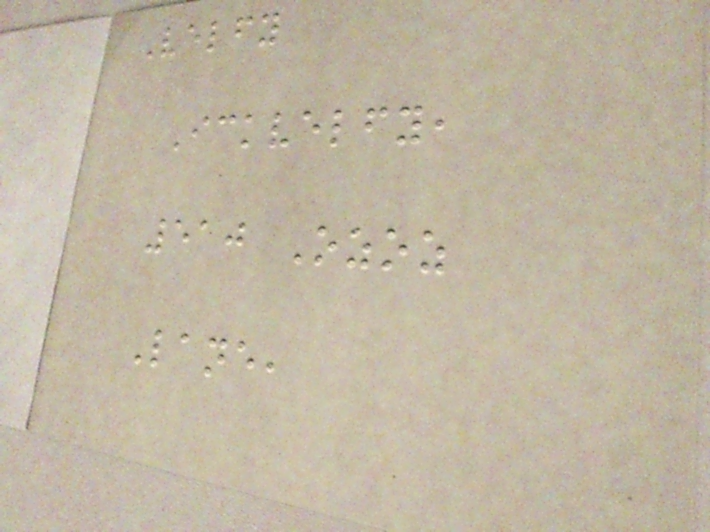Velfy
Ickvelfy,
510 Ozoz
Lane,
